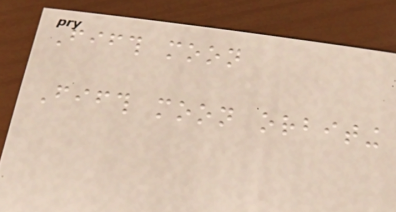Fifth moon
Fifth moon orbiting
